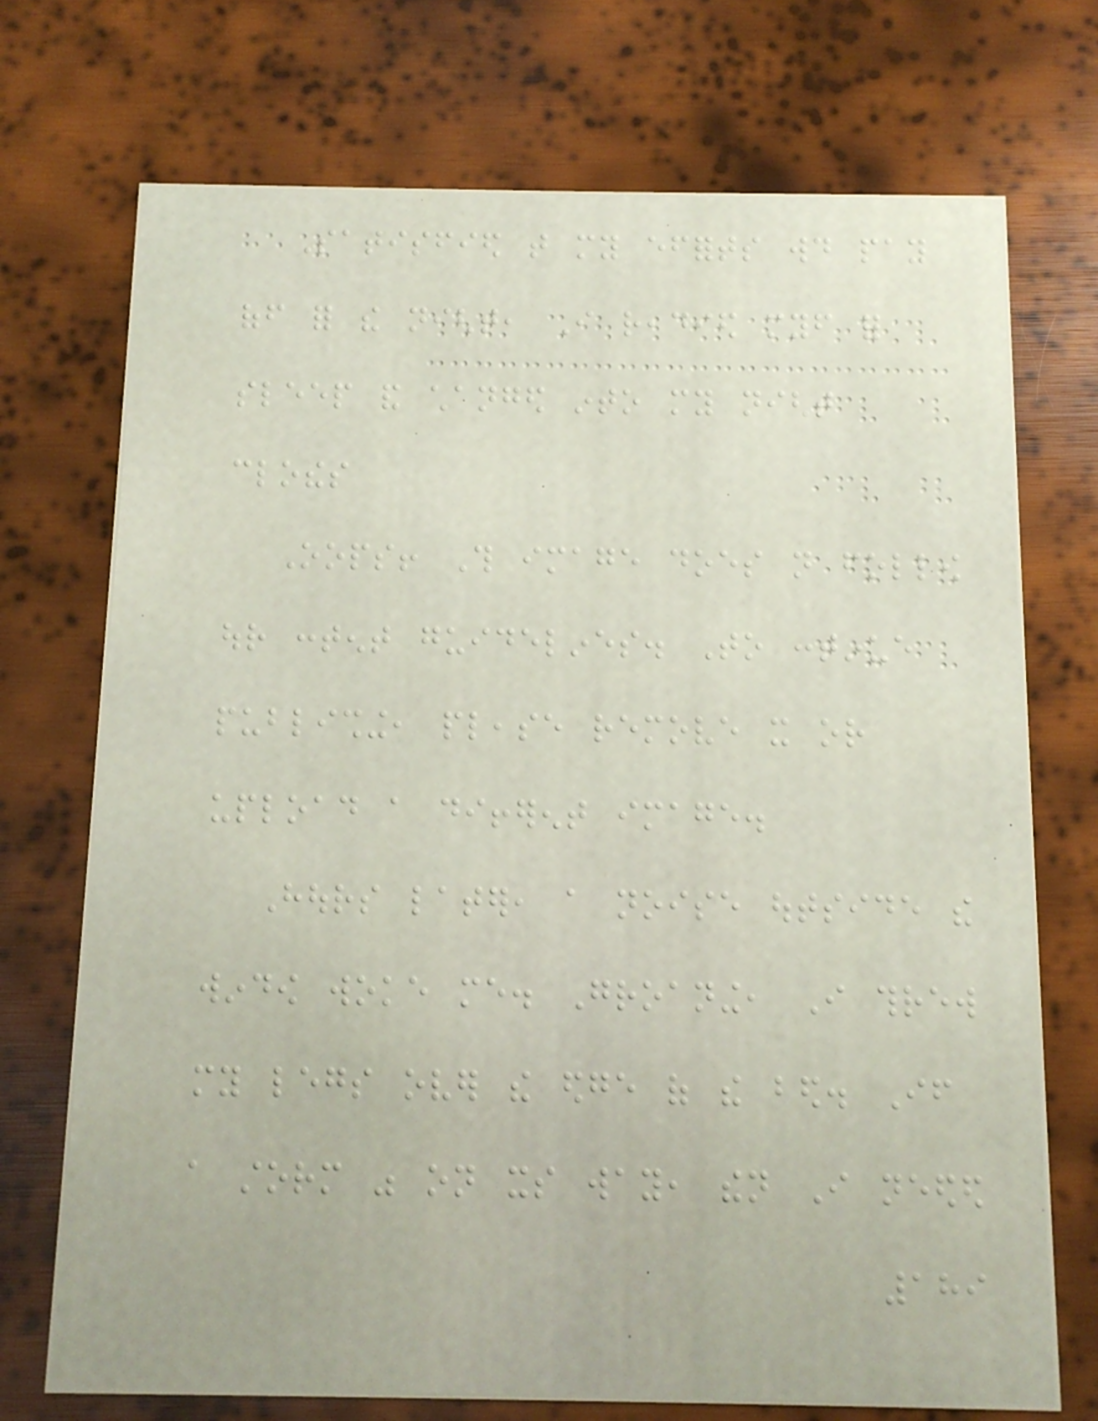Satisfied that my efforts would pay
off for the night, I readied myself for
sleep and changed into my night
clothes
Oops! This image does not follow
our content guidelines. To continue
publishing, please remove it or
upload a different image.
Hours later, a noise outside the
window woke me. Groaning, I threw
my legs over the edge of the bed. If
a storm was on its way, then I needed
189
